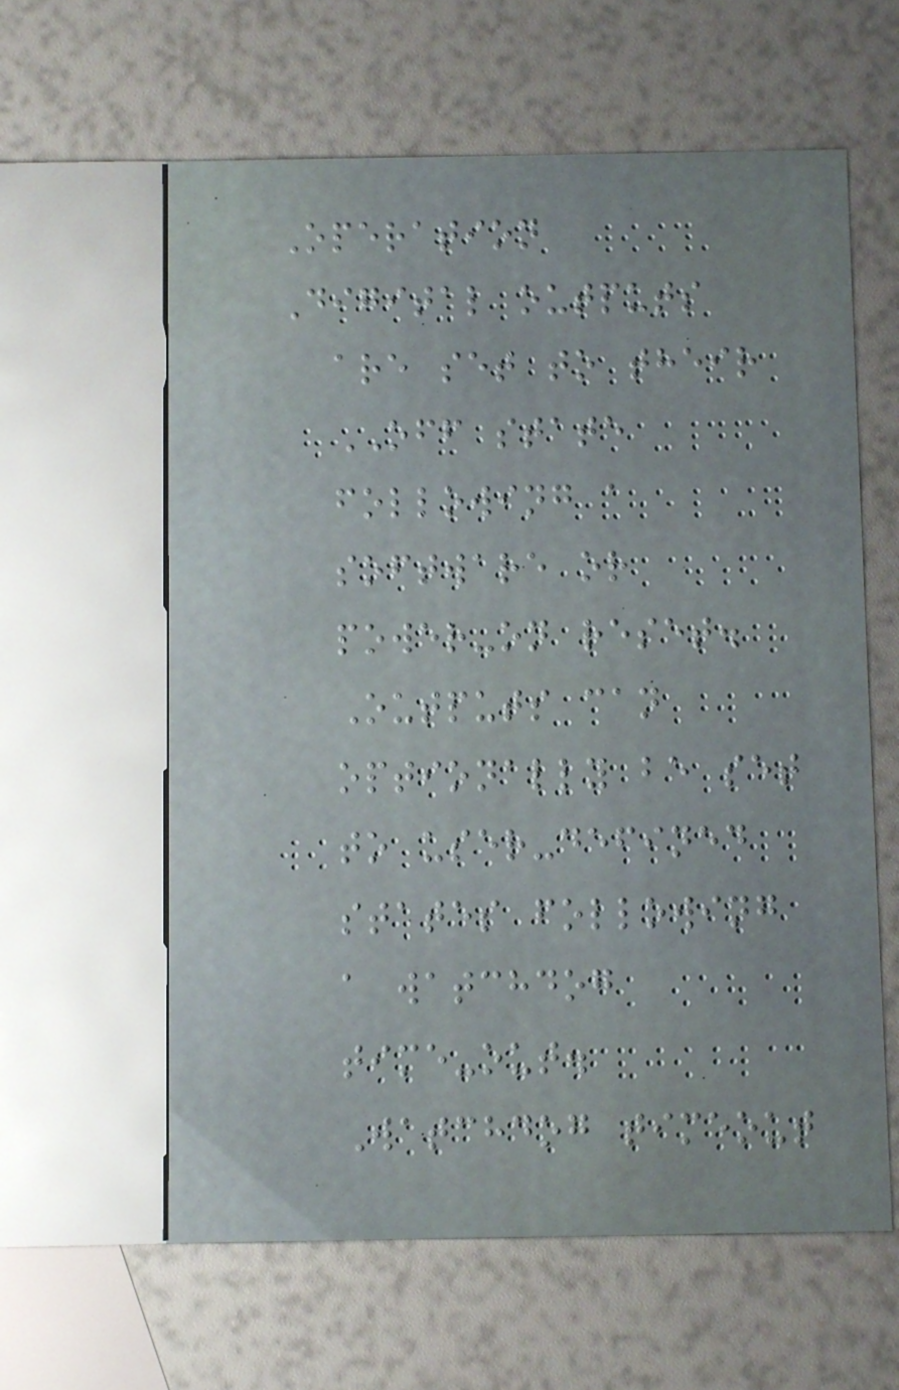Operation
Digital outputs
are set to their
OFF state
following a
software or
power-on reset.
Outputs can
optionally be set
to user-defined
states following
a watchdog
time-out.
Watchdog timeout
